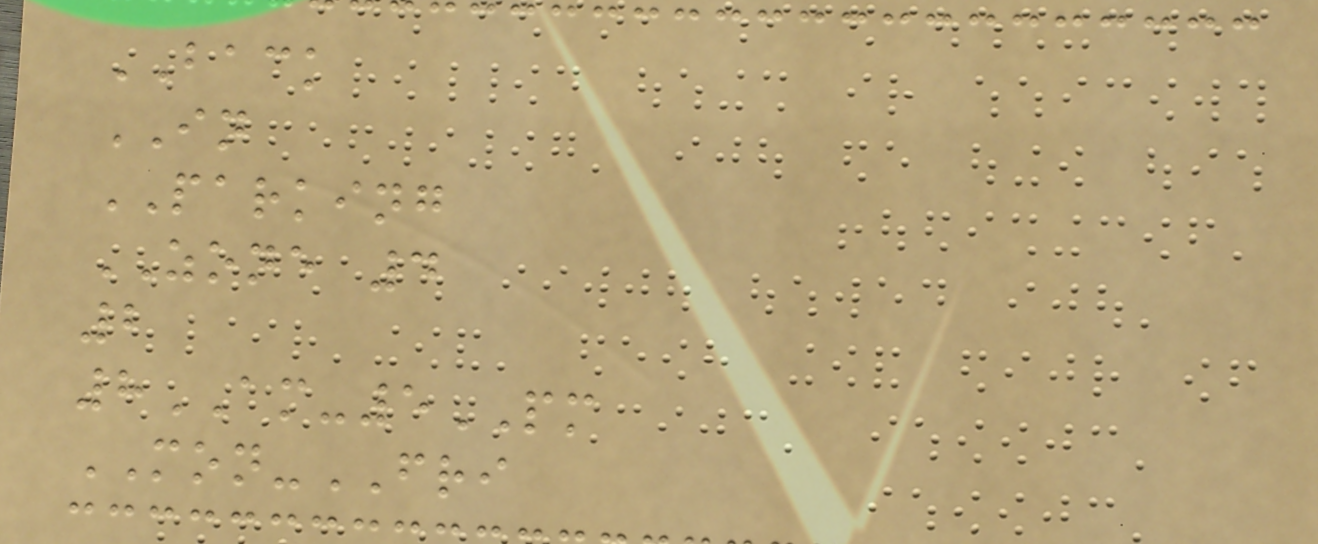BACK
IN
PARKING
ZONE 4
2
8AM-5PM
MON-FRI
